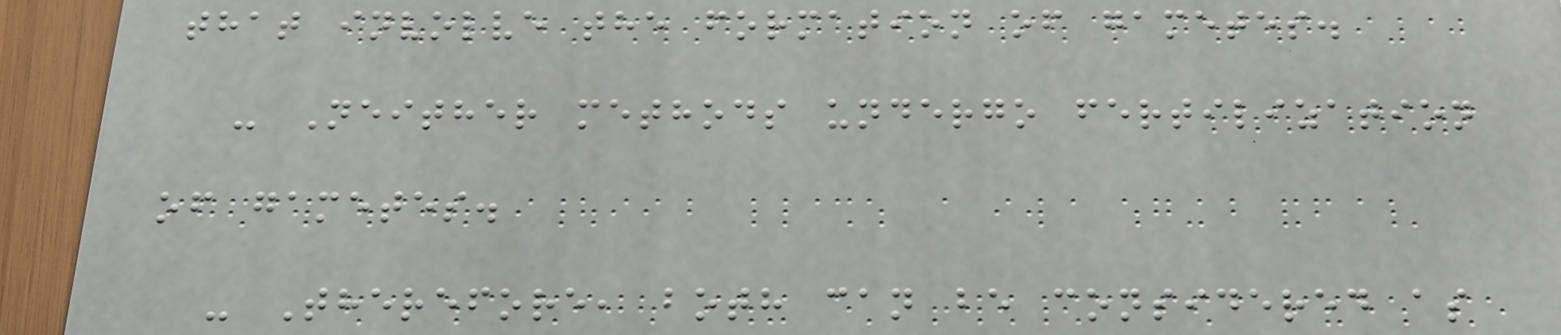that involve the formation of gametes.
- Neither methods undergo fertilization
of gametes.
- Therefore, both can be considered as
